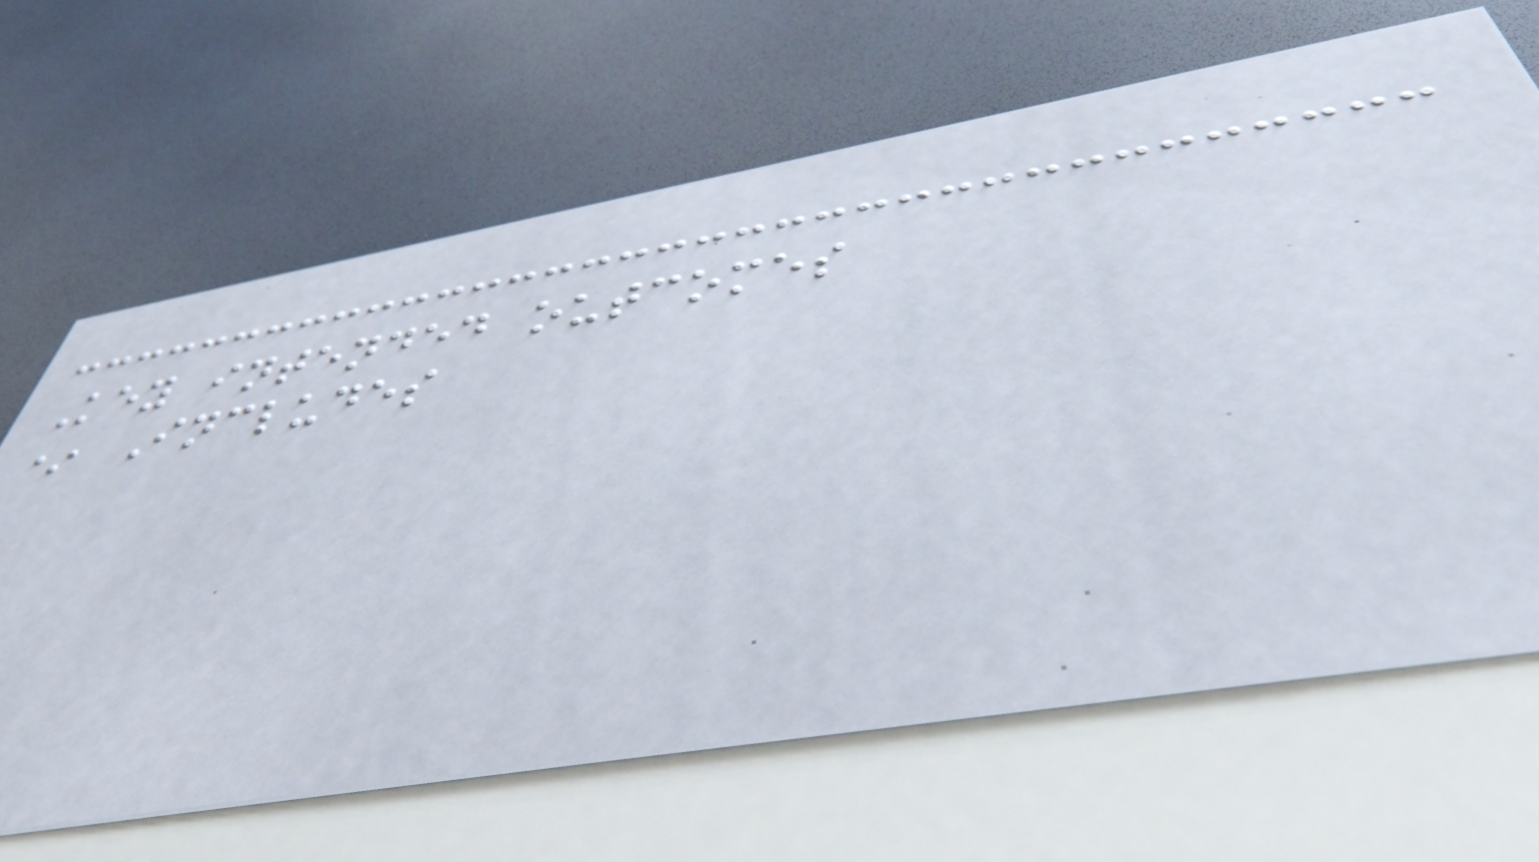Key intended outcomes
* Includes
